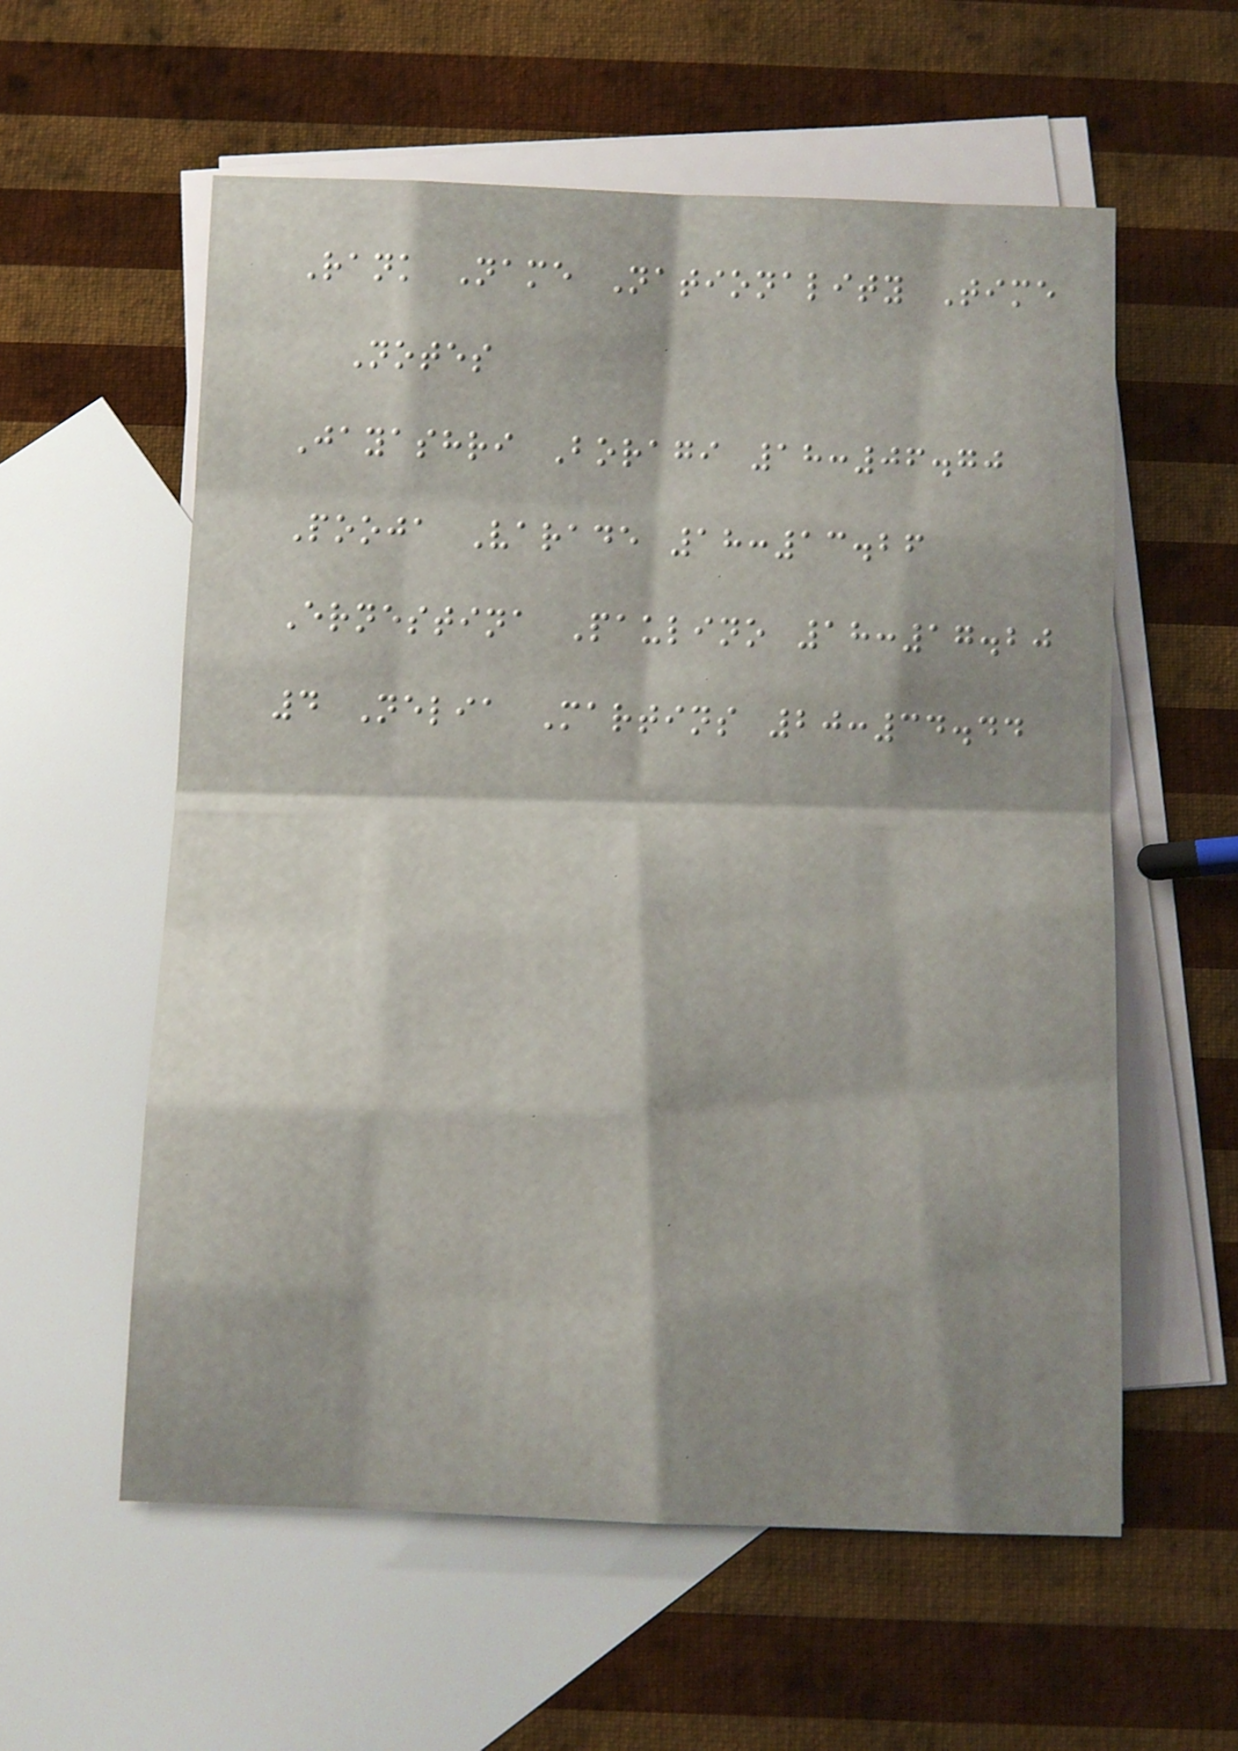Rank Name Nationality Time
Notes
Jayashri Boragi 18:06.70
Pooja Varade 18:13.26
Ernestina Paulino 18:17.20
4 Nelia Martins 20:34.44
